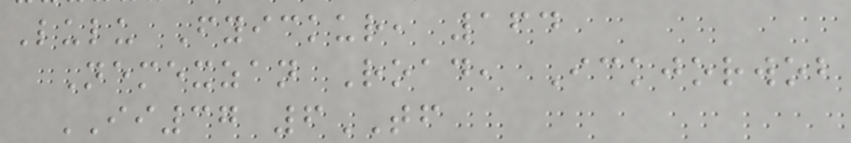Lulu Fyickur, 164
Nemexzan Road, Ickjorwob
II37 6TF
